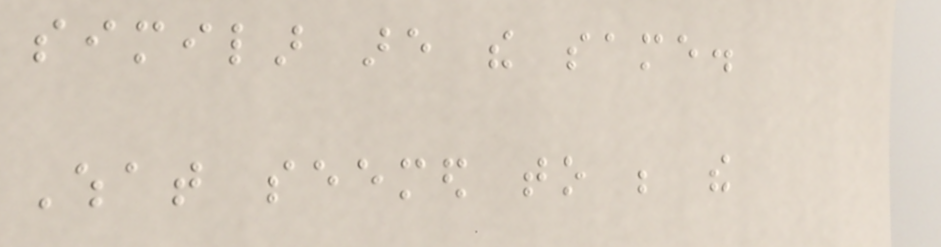similar are the same.
What seemed to be the
